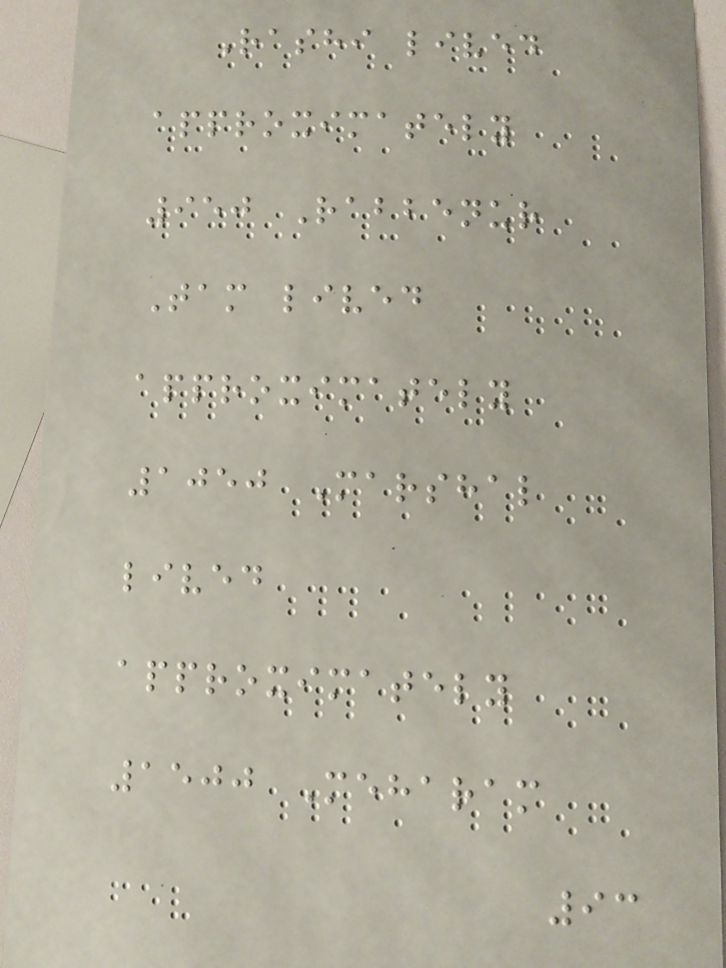Rashi lived
approximately
950 Rabbenur
Tam lived
approximately
1050 Marshal
lived
approximately
1500 Meharam
93
